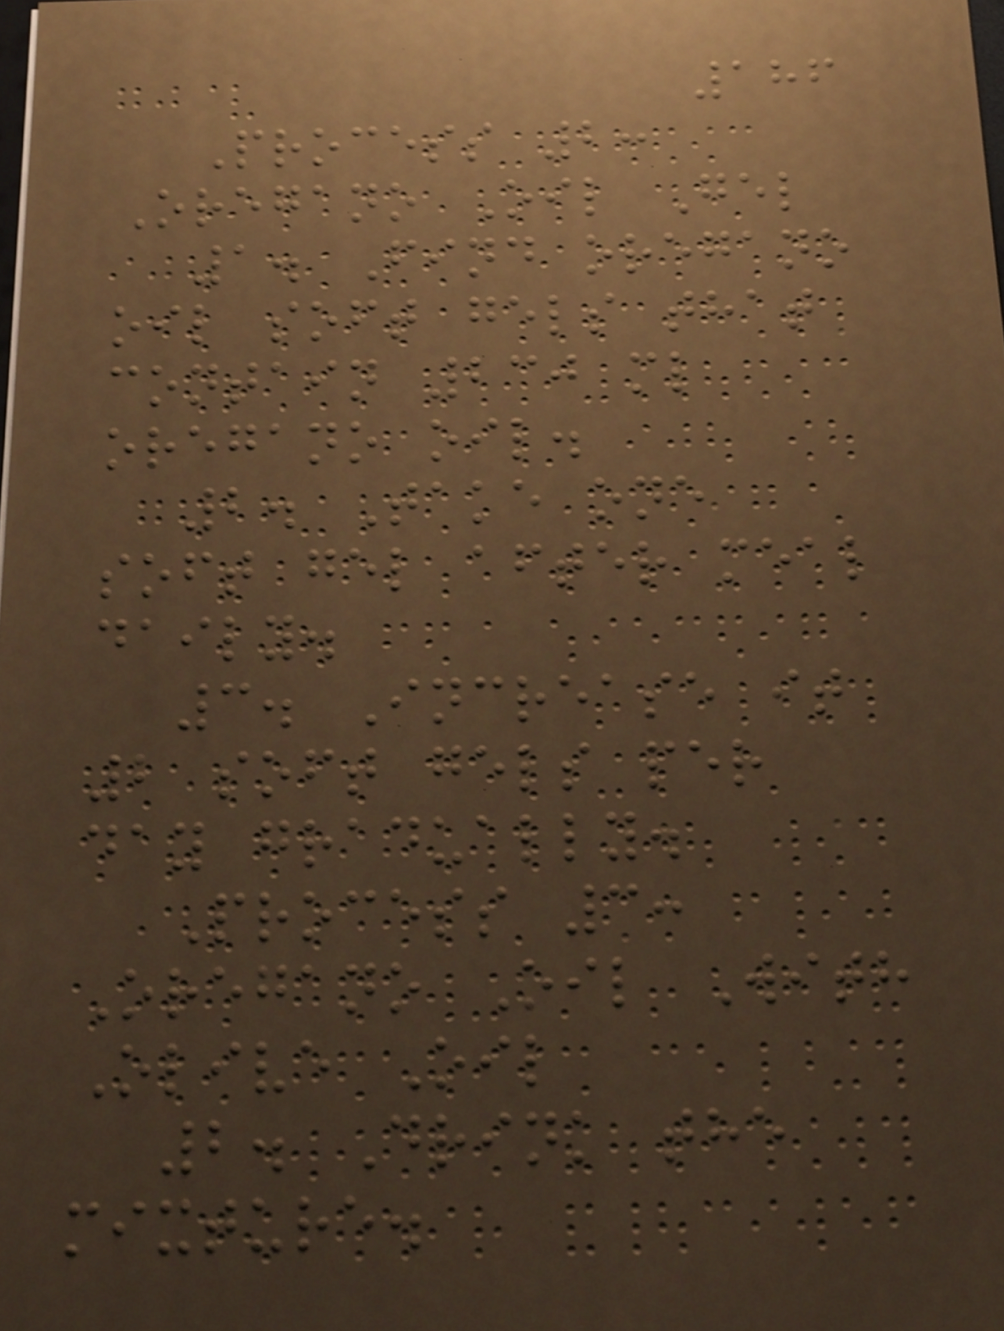186
Process 2:
Oregano Oil Gel
1. Find oregano
oil soft gels that
contain 230 ml
oregano oil.
2. Take one
soft gel after meal
daily.
3. Increase it
2 soft gels per
day gradually.
Process 3:
Oregano Oil With
Olive Oil
2. Drink the
mixture.
